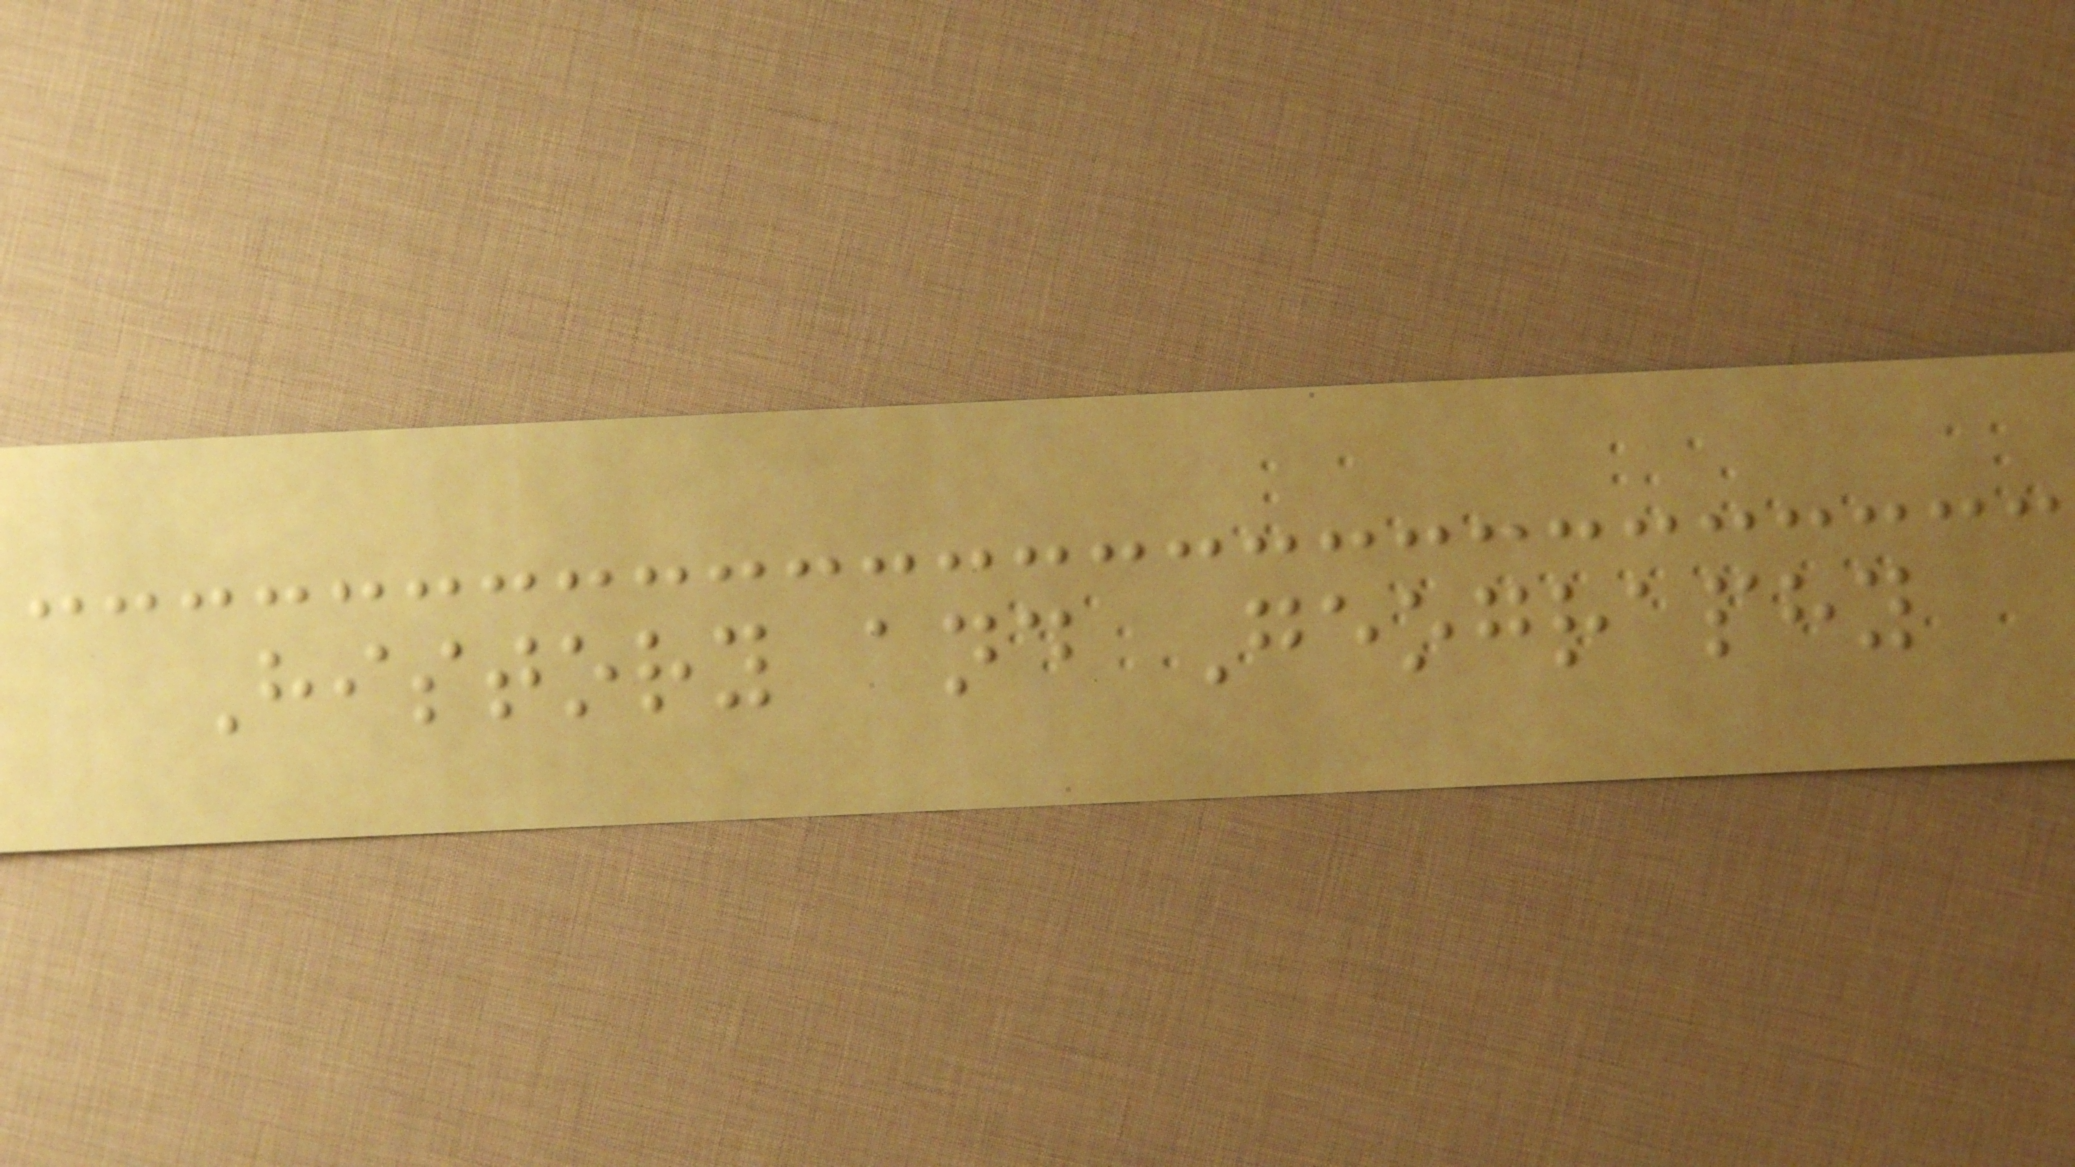History and Geography
